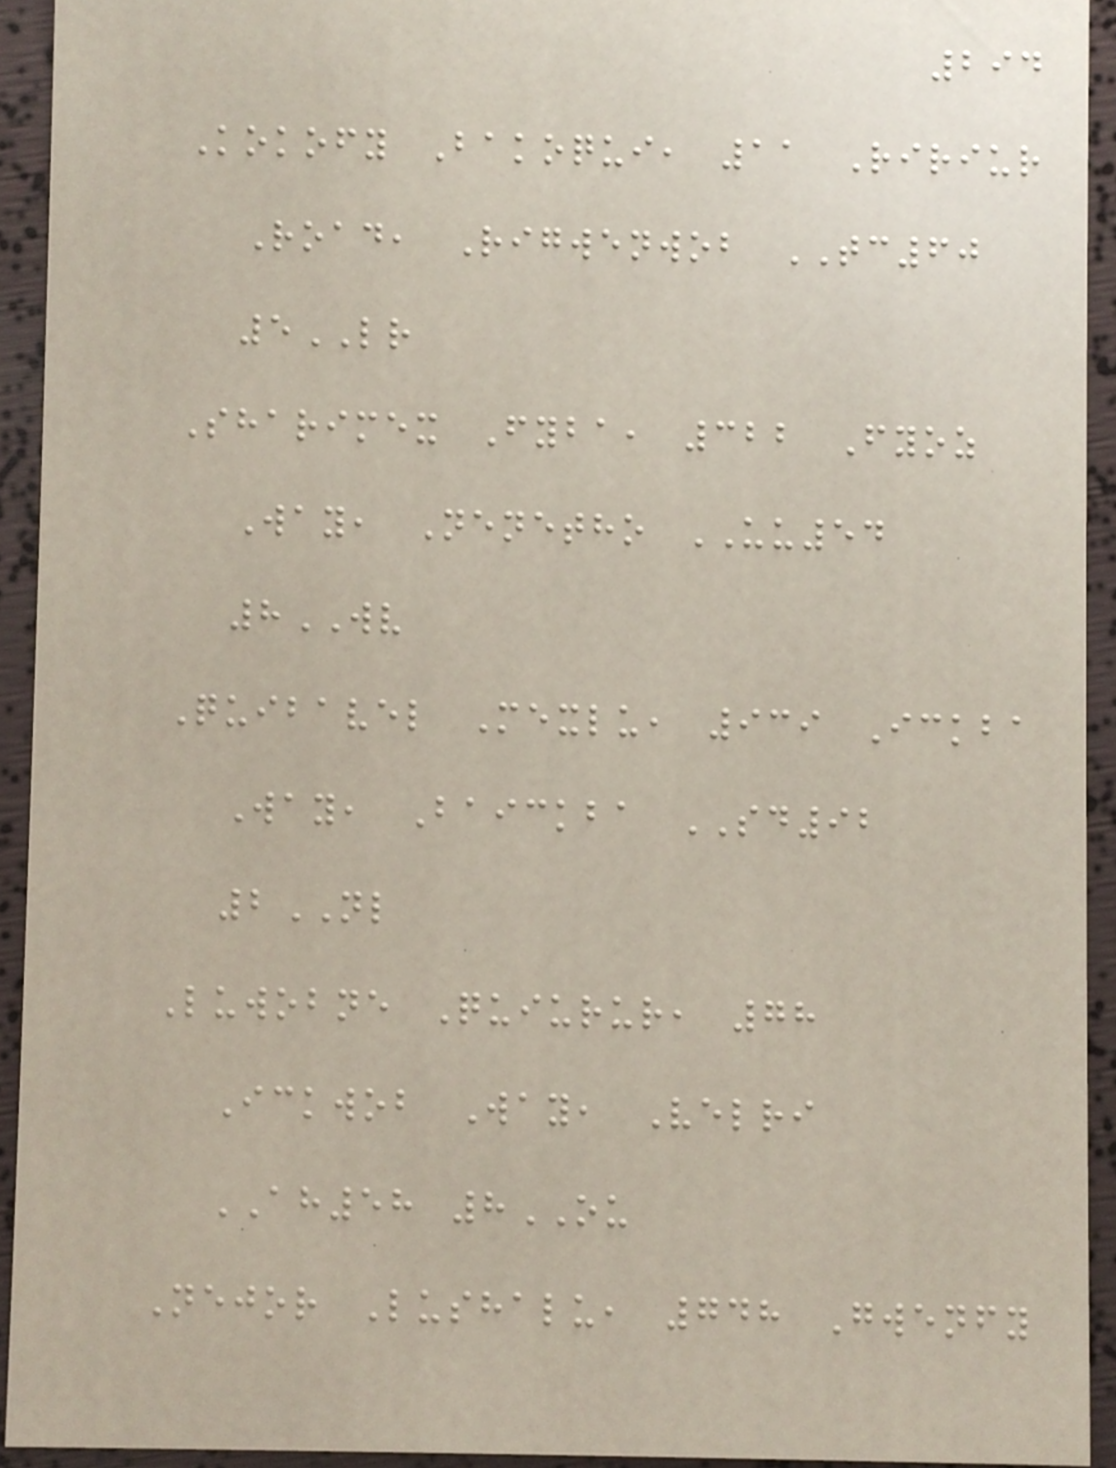294
Kokofy Bakoqui, 11 Ririur
Road, Rigwenwob TC60
5LR
Sharimex Fyba, 322 Fyoz
Way, Nenetho UU54
8WV
Quibavel Mexlu, 939 Ickba
Way, Baickba SD92
2NL
Luwobne Quiurur, 78
Ickwob Way, Velri
AH58 8OU
Nejor Lushalu, 748 Gwenfy
